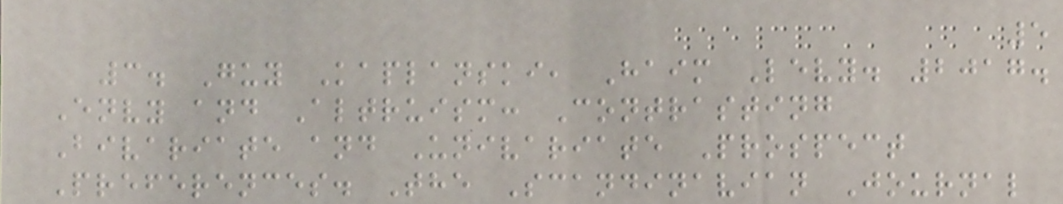5
3. Guy Kaplanski, Haim Levy. 2017.
Envy and Altruism: Contrasting
Bivariate and Univariate Prospect
Preferences. The Scandinavian Journal
